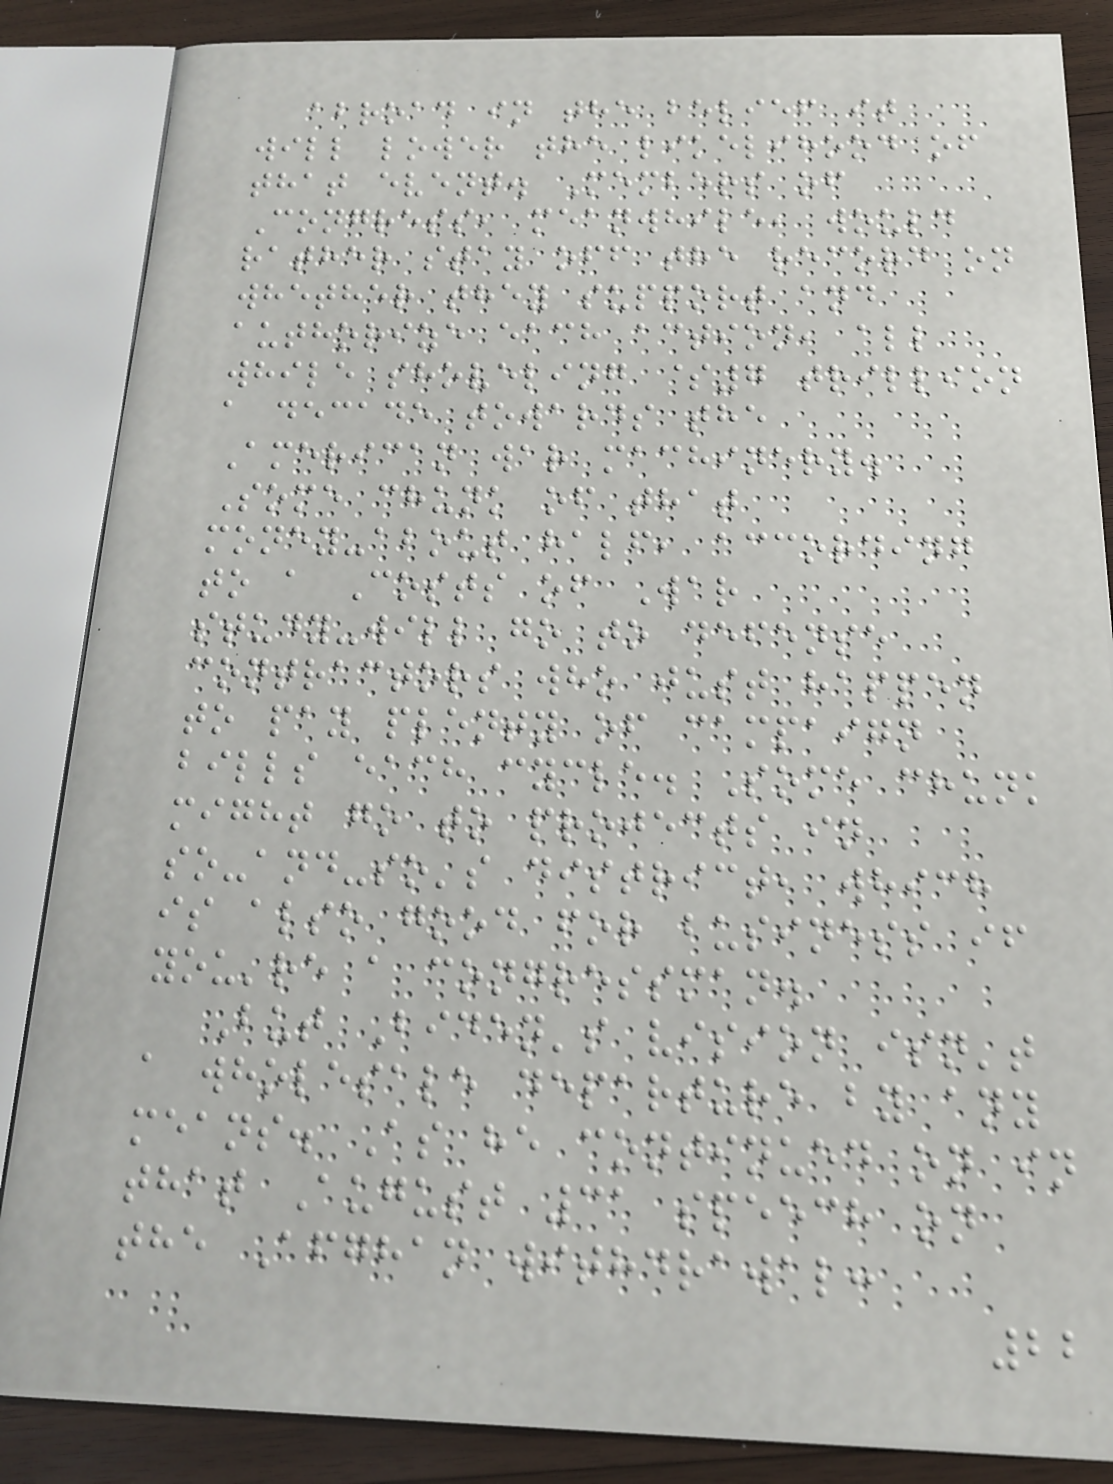abroad in the belief it
will lower the likelihood of
that event. Members of
Congress, meanwhile, would
rather stay off the record on
whether they support and
authorize each action, all
while shoveling $7 trillion
a decade towards the
American war machinery.
Some chunk of that
money-about half, according
to a Costs of War
study-will go to defense
contractors who just happen
to pay plenty of campaign
bills each cycle. Some chunk
might go to projects in
so-and-so's district, which
is also good for business if
you're a congressman.
But Biden's vision isn't
a wholesale departure by any
means. As he continued on in
that August 31 speech on
the Afghan withdrawal:
22
